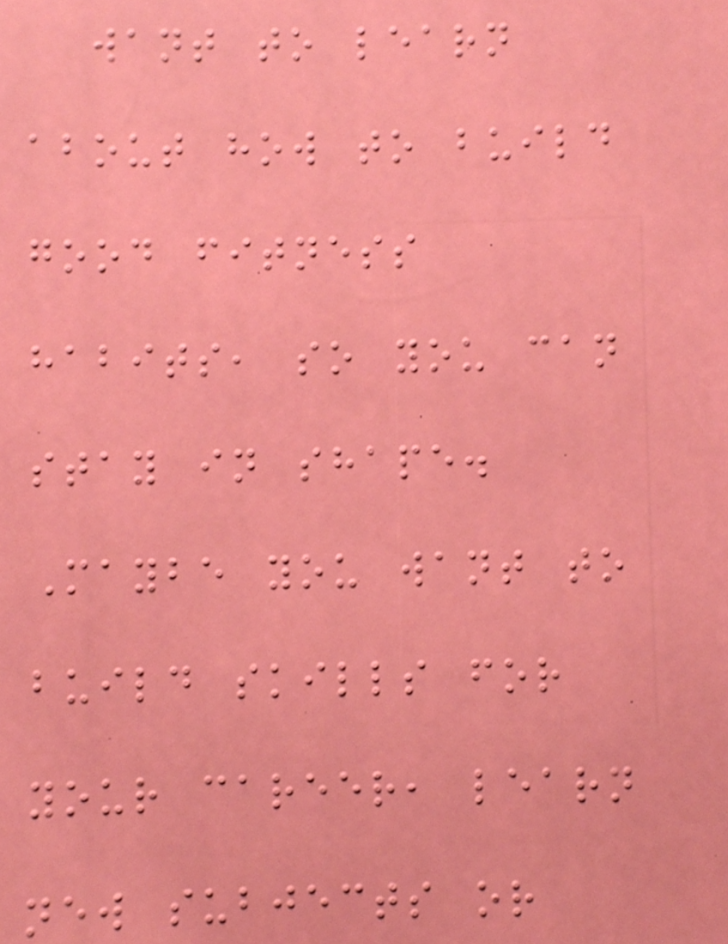want to learn
about how to build
good fitness
habits, so you can
stay in shape.
Maybe you want to
build skills for
your career, learn
new subjects or
